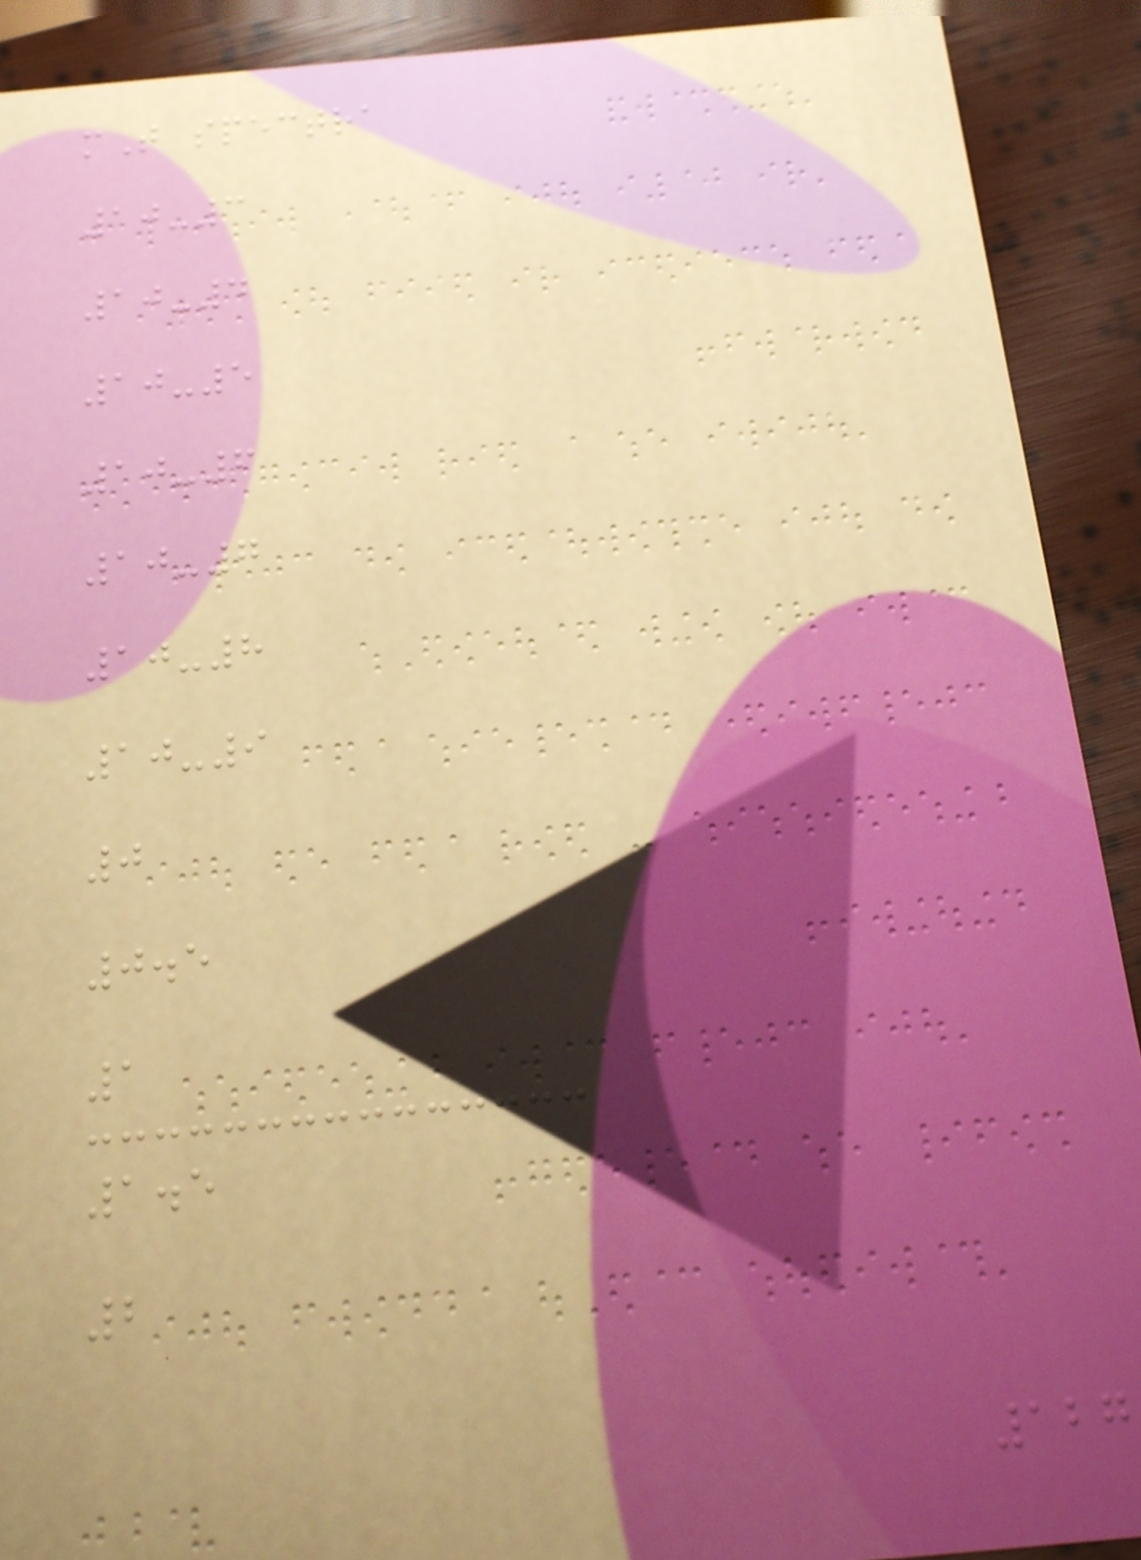mT spectra
10-3
10-4
10-5
10-6
10-7
10-8
10-9
0
0.5
1
1.5
2
127
